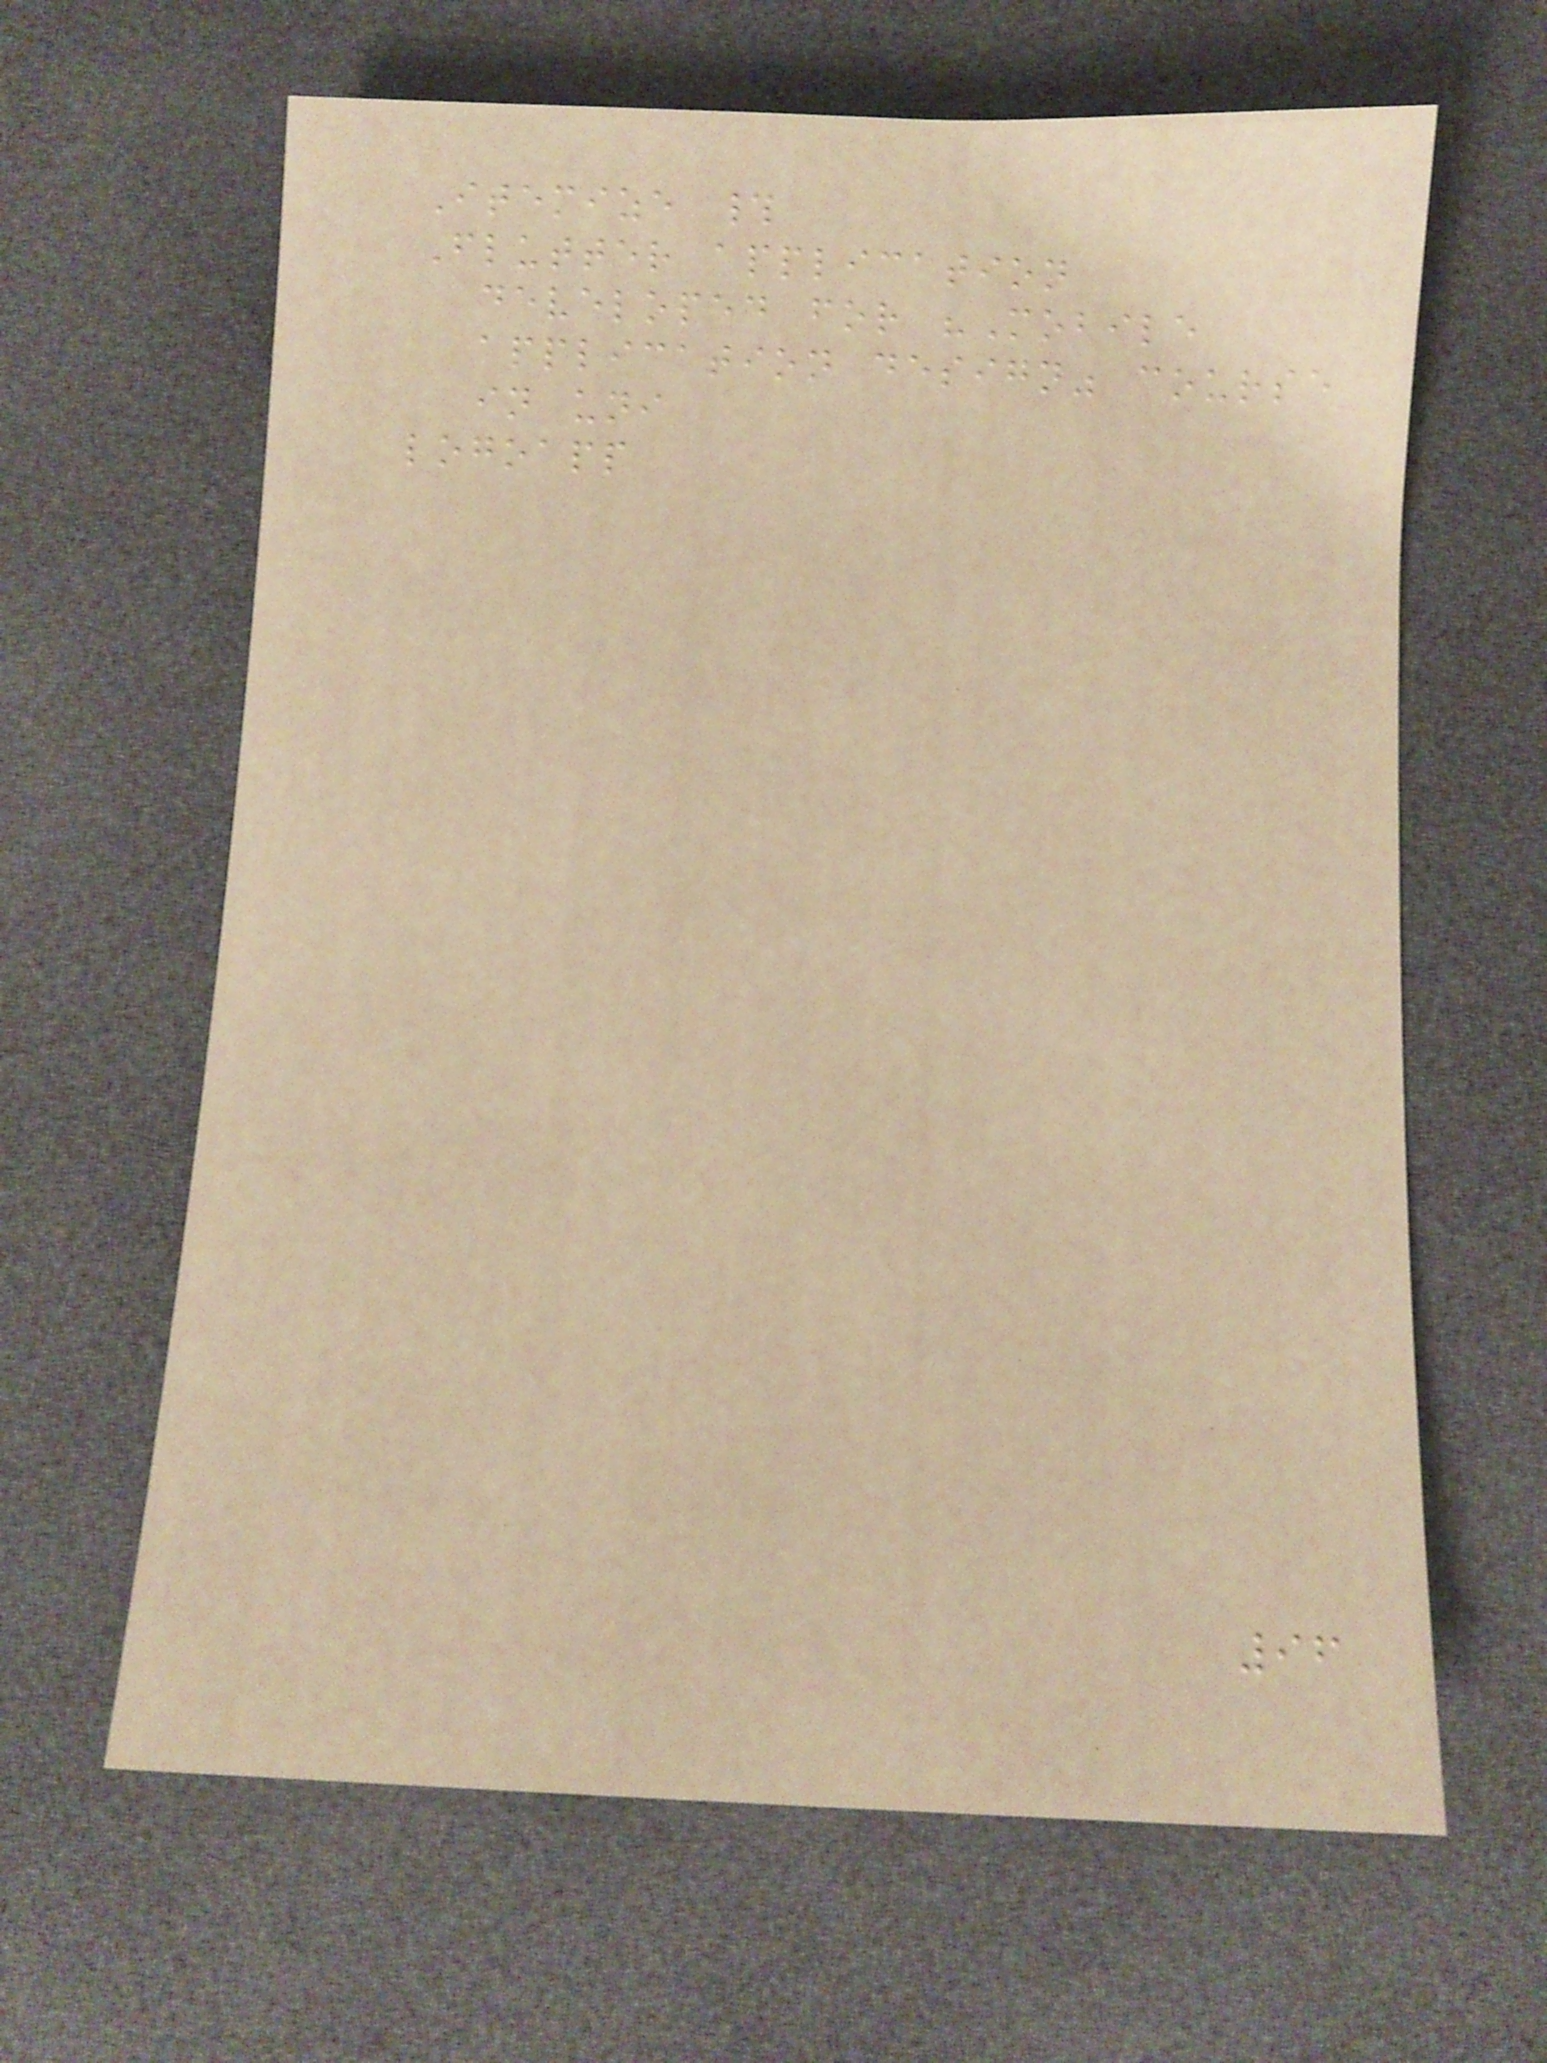Itemize #
Flutter application
developed for "Mobile
application design" course
in uni
logoapp
96
